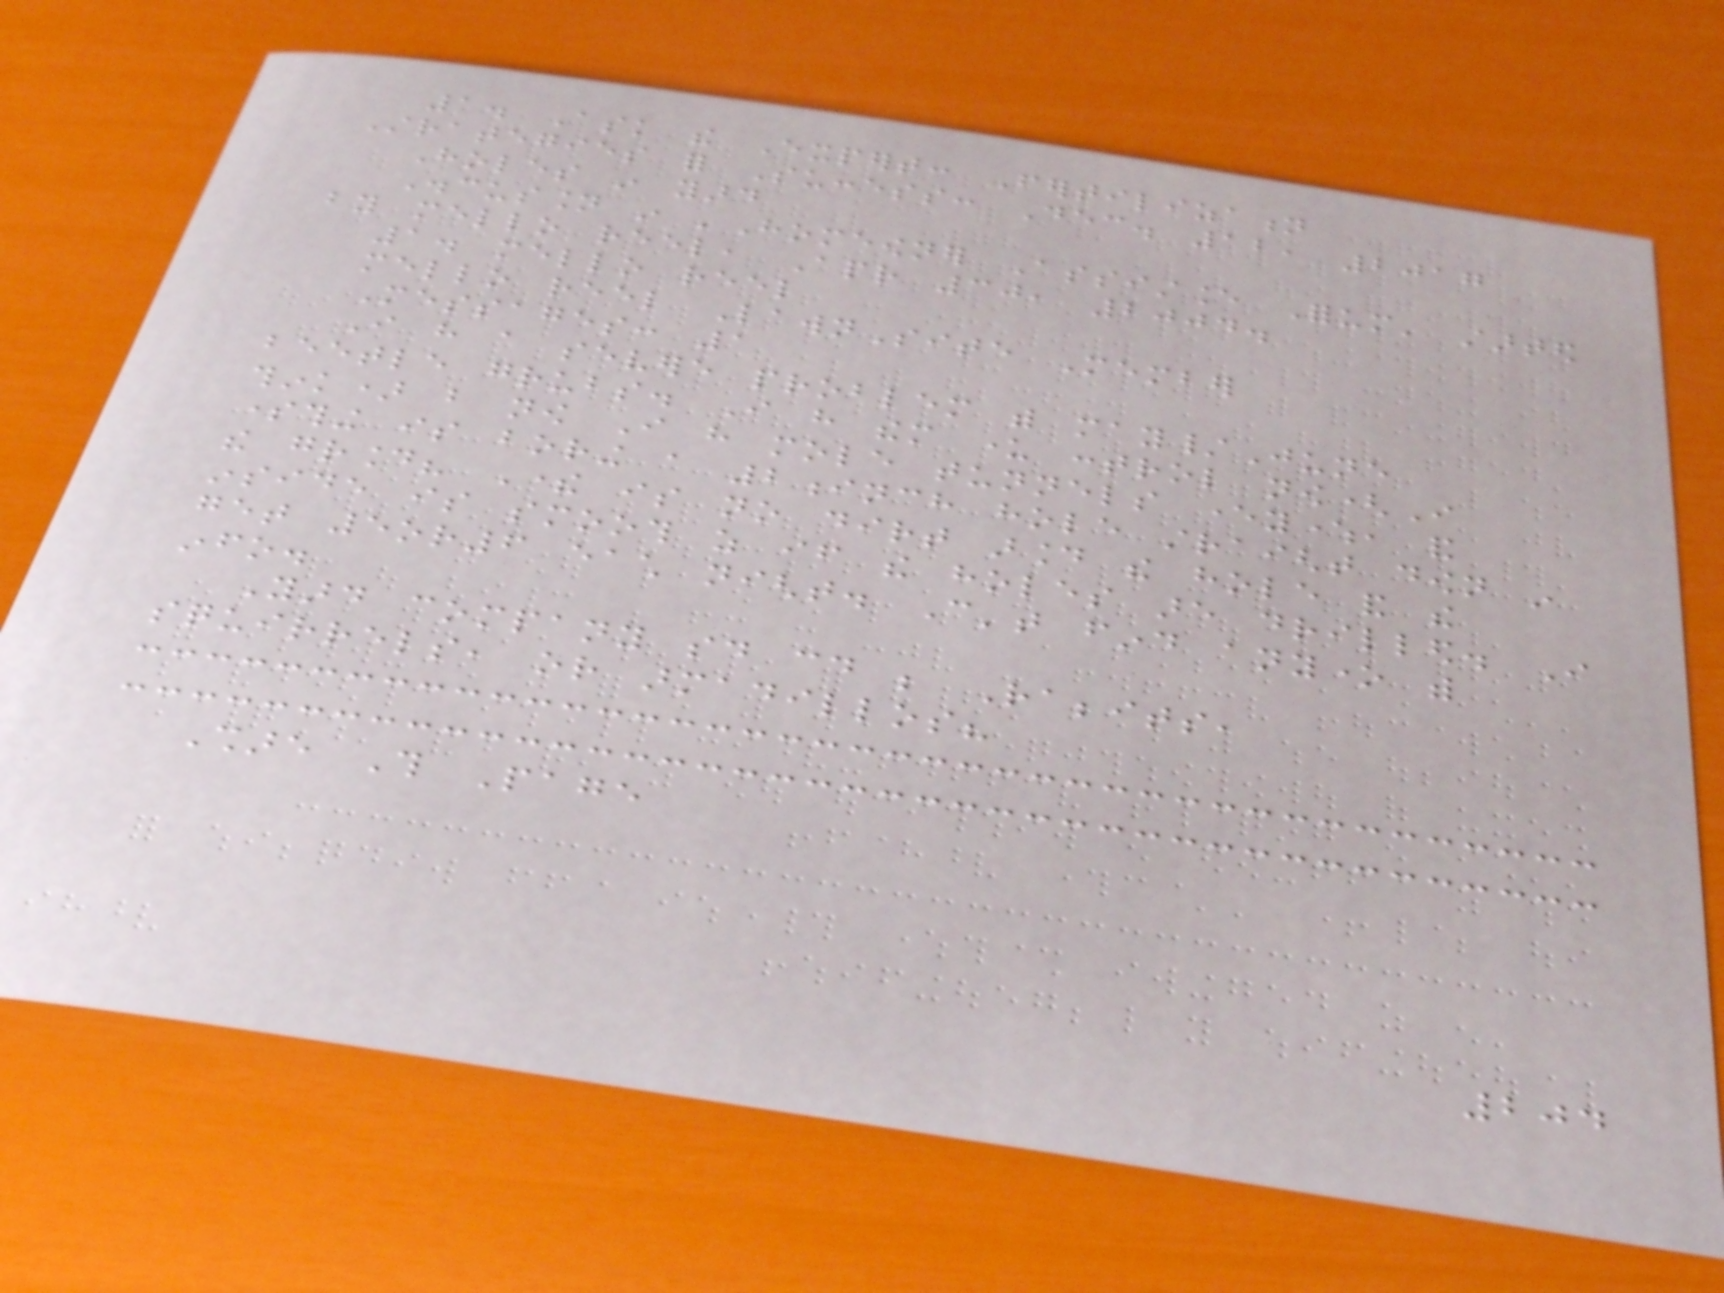1. Ask the Expert: Fertilization
Strategies for Success: Dec. 12, 2017
Holes in yard
Discussion in 'Homeowner Assistance Forum' started
by mello reel, Apr 30, 2004.
1. mello reel
mello reel LawnSite Member
Messages: 1
I have a severe problem with may/June
beetle grubs. I have them under control now(I
think) but now I have mole tunnels everywhere, and
something is boring a 2inch hole straight down in
the ground? There is no dirt around the hole and the
inside is smooth as if the holes are drilled. I
get 5or6 each night. Can't find anyone with
info.
Yard company said could be Rabbits,
squirrels, or armadillos?
Share This Page
204
